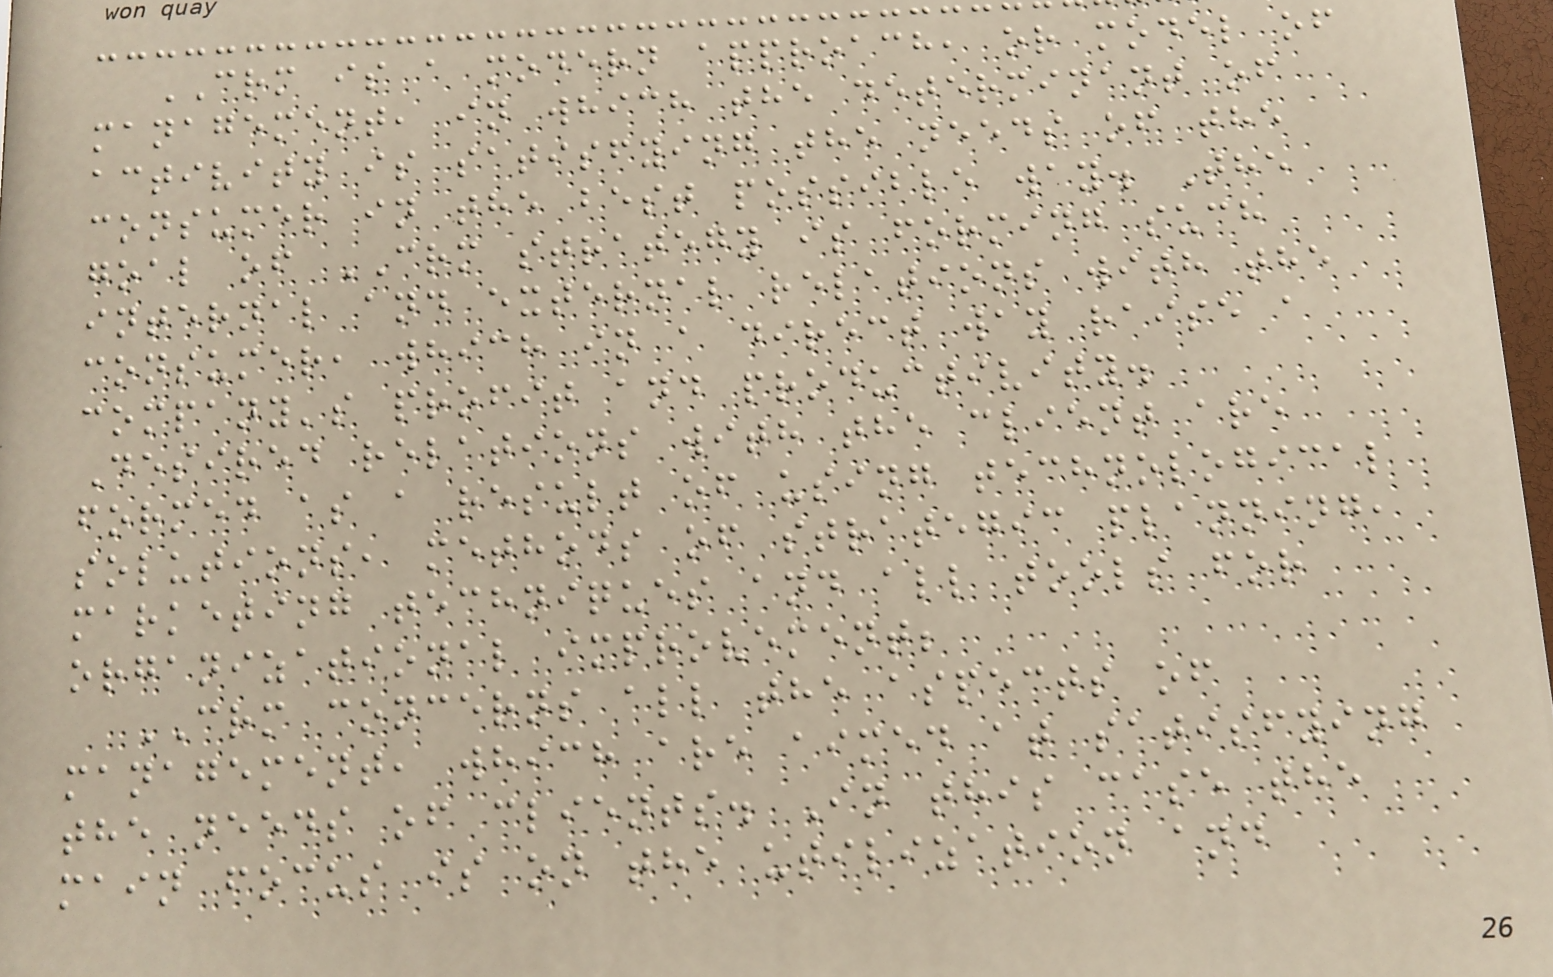CRM is a modern approach, or model of
management, in which the determinant of
activity is satisfying the needs of the
consumer in the best possible way. The
goal of CRM strategy is forming such
internal and external relations with the
consumer, which in a direct way raise a
company's profit and productivity.
Desired relations with the client are
formed as a result of using technological
solutions, methods of strategic planning,
marketing techniques and all tools for
organizational improvement;
CRM concerns all the aspects of
management, which are aimed at satisfying
the needs of clients. In this case the
main focus is on the utilization and
